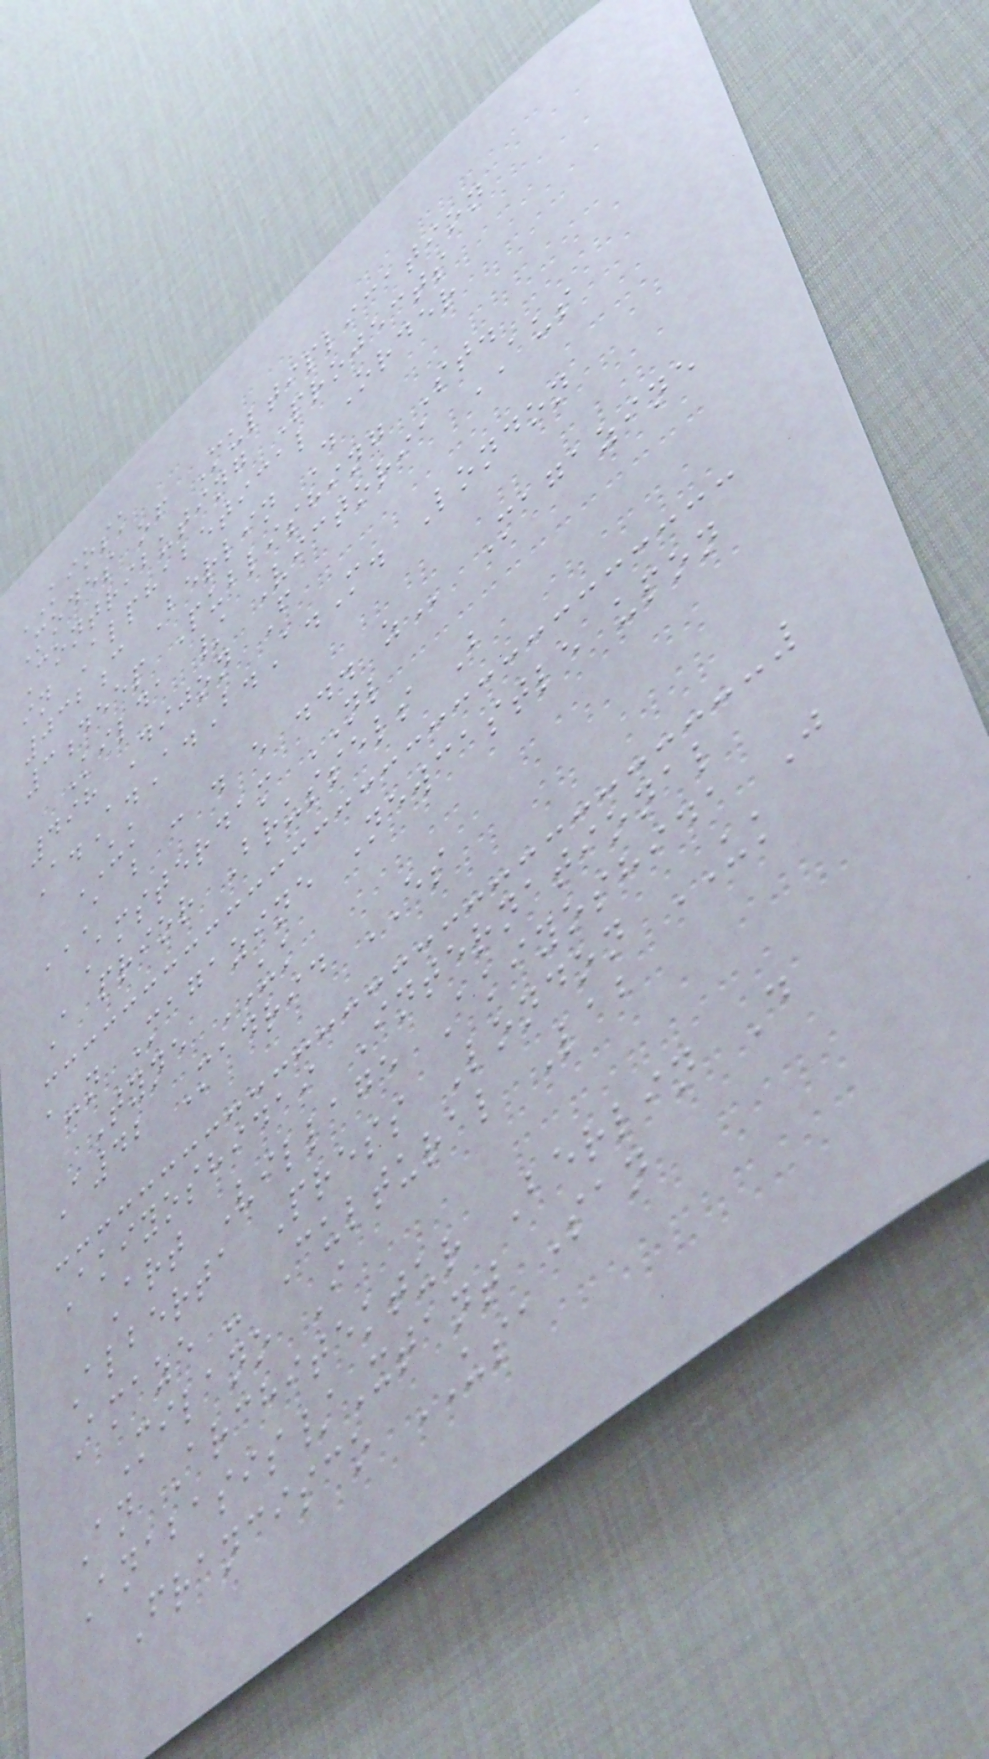KIOSK
Modes of Multiplication
Contributing Projects
in Alphabetical Order
032c Berlin D
3deep Publishing St.
Kilda / Victoria AUS
498 Dijon F
A.A.A.B.A.M. London
UK
A B C D E ... Z Magazine
Amsterdam NL
A prior Brussels B
a-n Magazine Newcastle upon
Tyne UK
A42 Madrid ES
Akiyoshidai International
Art Village Akiyoshida J
Alberta Press London UK
Amaze - Cultural Lab
Milano I
An Architektur Berlin D
Anabasis/Xtant San
Francisco USA
